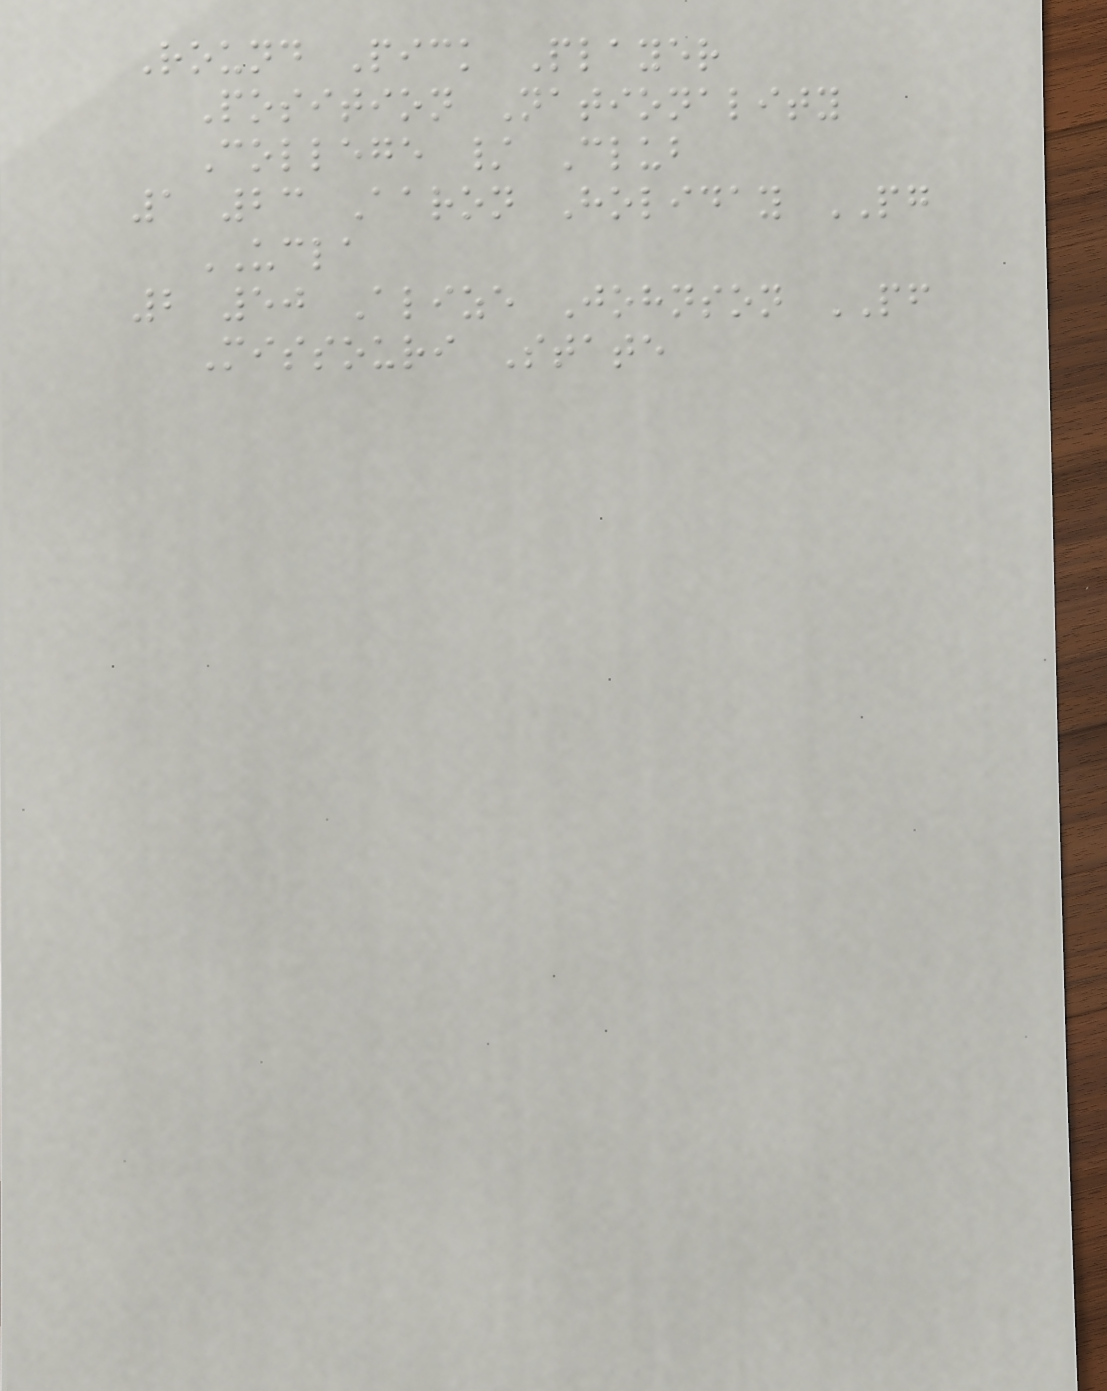Round Pick Player
Position Nationality
College / Club
1 23 Aaron Holiday PG
UCLA
2 50 Alize Johnson PF
Missouri State
